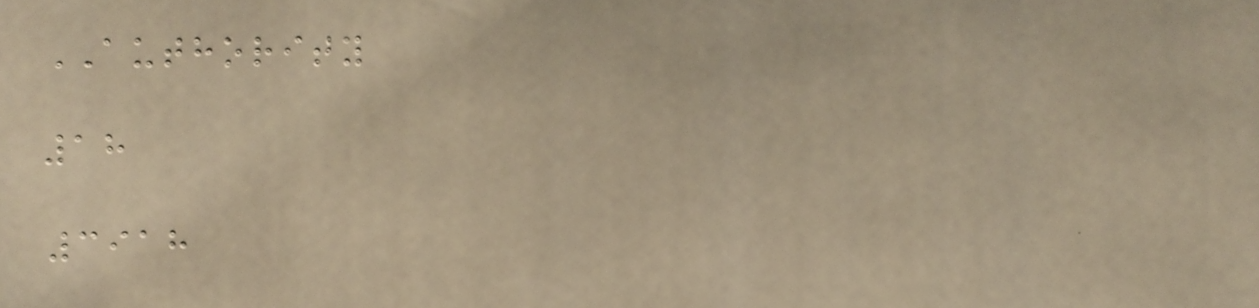AUTHORITY
18
3918
